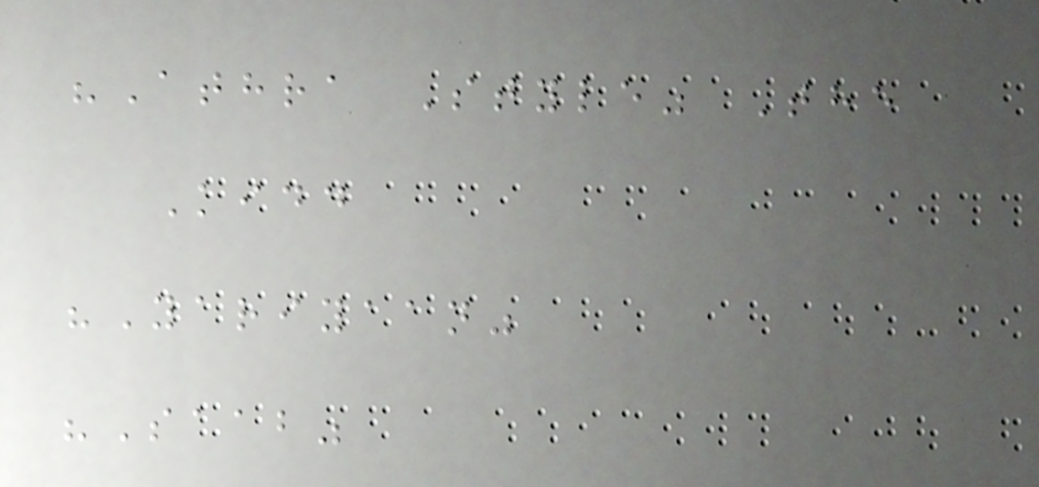"Athra Style" The
Kidd
"Yariyaan"
"Saab"
